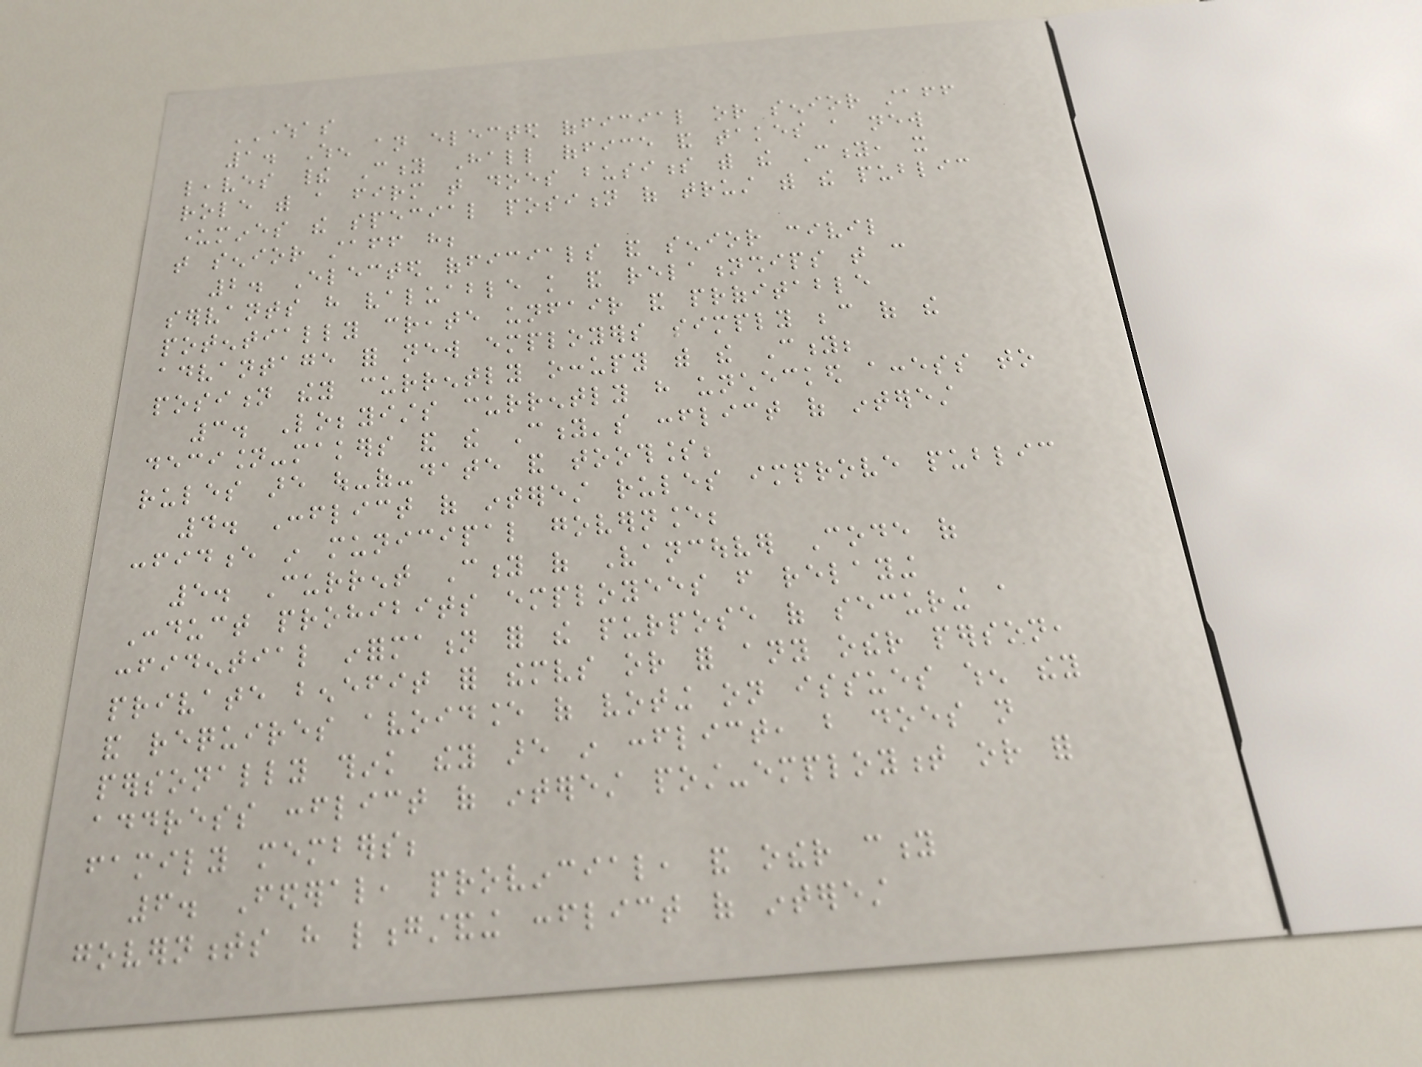WHEREAS
1. When an elected official or senior staff
leaves their City Hall office and takes a new
role with a firm that does business with the City, it
undermines the special position of trust with the public
that senior staff have;
2. Elected officials and senior civil
servants have valuable knowledge and relationships that can
potentially create unfair and profitable
advantage for new employers simply because of the
position they currently occupy with the City;
3. Lobbyists currently have unchecked access to
decision-makers and the City's conflict of interest
rules are out-of-date and toothless;
4. Conflict of interest rules improve public
confidence in municipal governance;
5. Current City of Vancouver Code of
Conduct prohibits employees from relaying
confidential information for the purpose of securing a
private benefit for themselves or for any other person,
and requires avoidance of voting on issues when they
personally think they are in conflict, but does not
address conflict of interest post-employment or for
family members;
6. Federal, provincial, and other city
governments have longstanding conflict of interest
